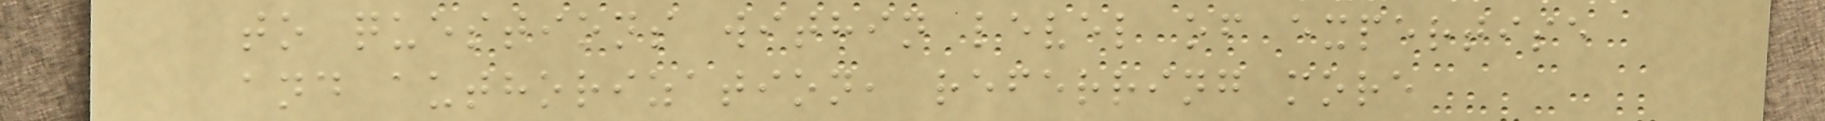to questions within level of expertise
and authorization, referring more
